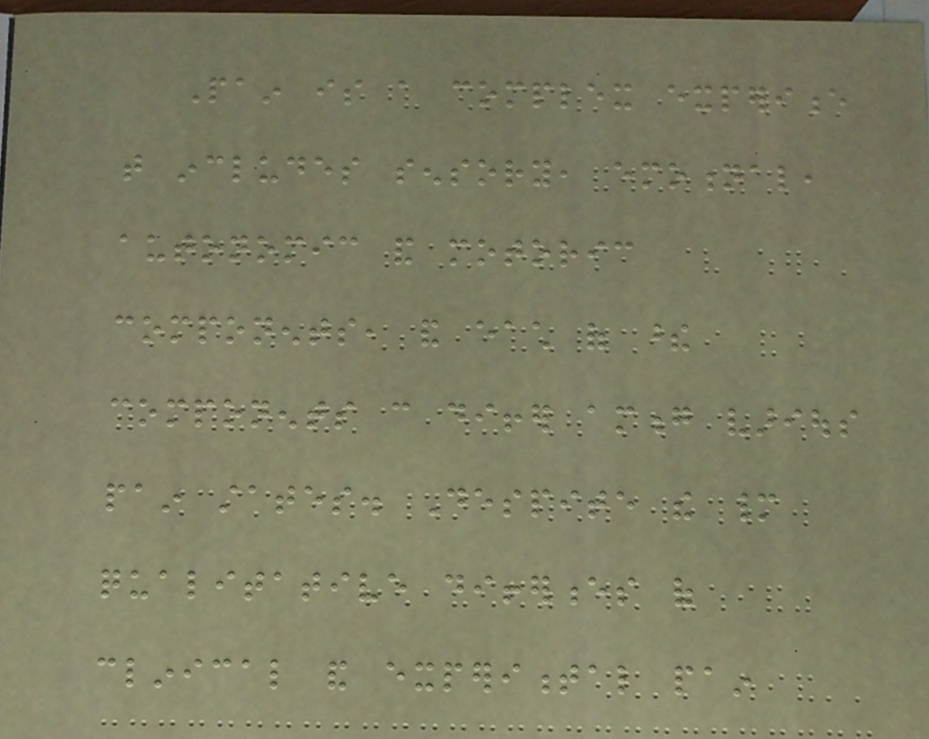Pain is a complex experience
that includes sensory, emotional,
autonomic and motoric
components, and each of these
components can differ among various
pain states. Despite the many
qualitative differences of
clinical and experimental pain
